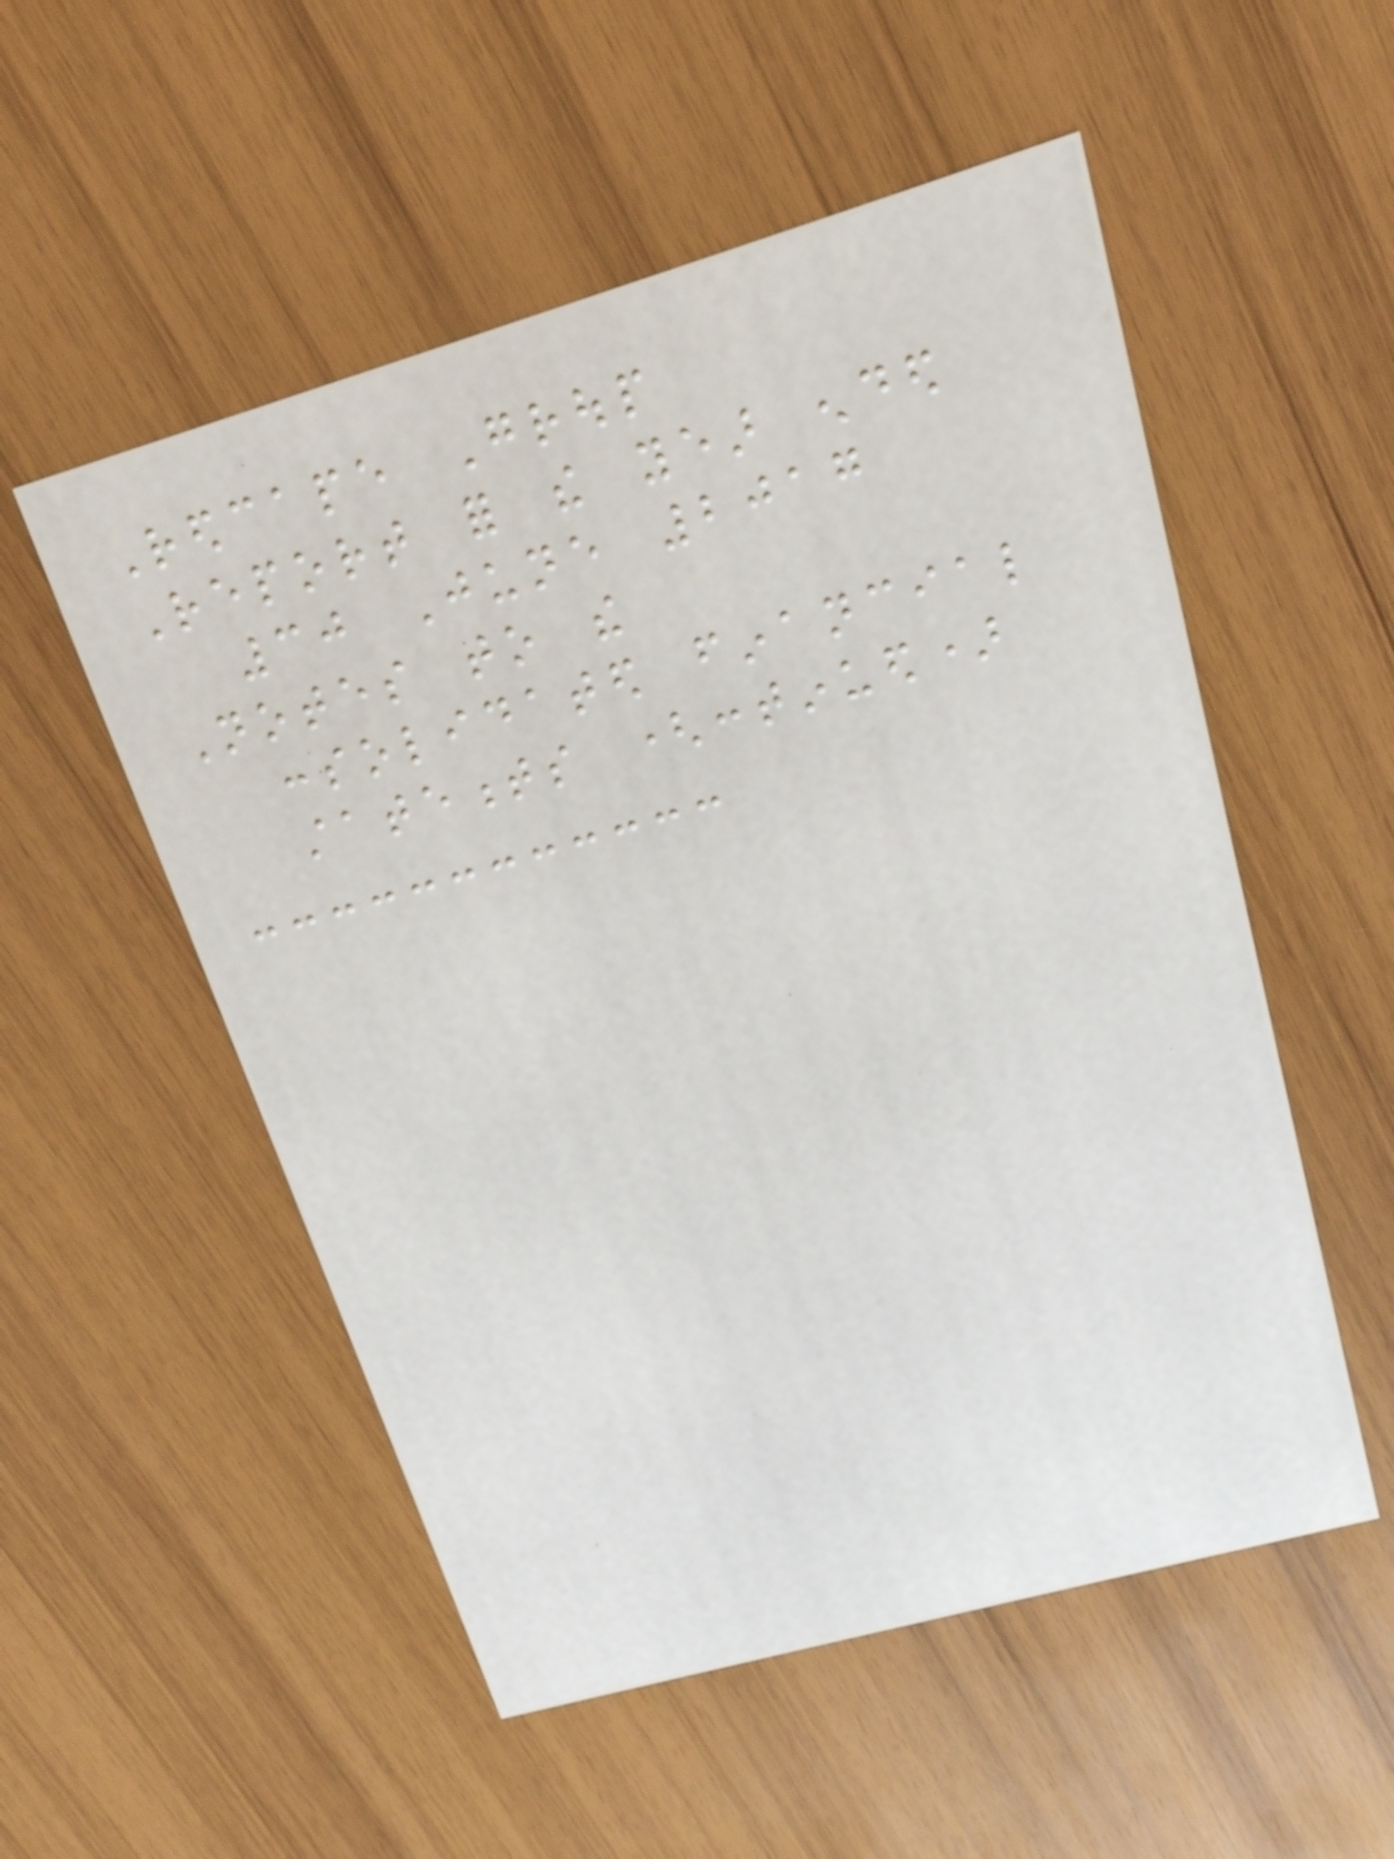Redcape Group
Report for the year ended
30 June 2017
Notes to the
consolidated financial
statements (continued)
